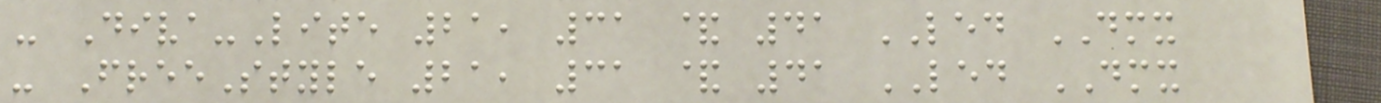- Diva-Lite 21, 31 & 41 LED DMX
- FreeStyle 21, 31 & 41 LED DMX
